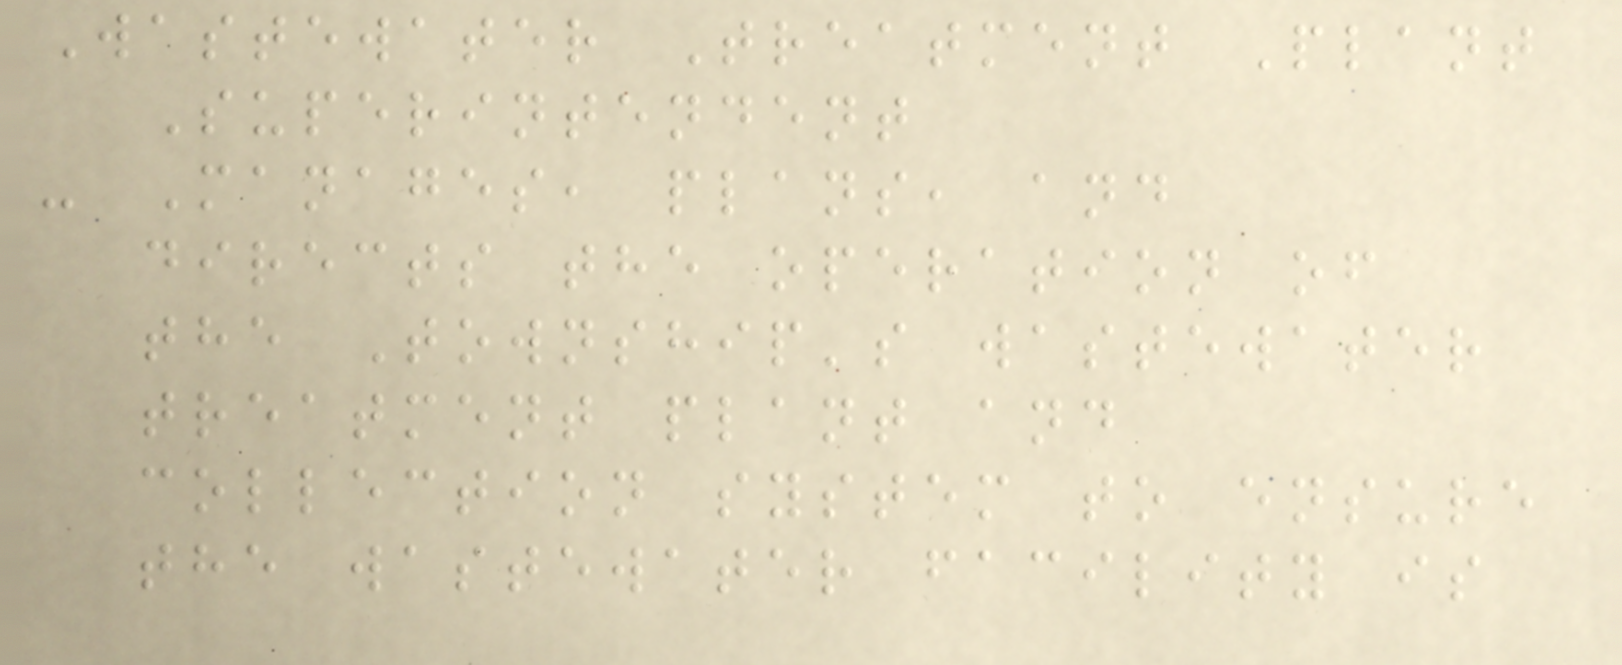Wastewater Treatment Plant
Superintendent
- Manages, plans, and
directs the operation of
the Township's wastewater
treatment plant and
collection system to ensure
the wastewater facility is
